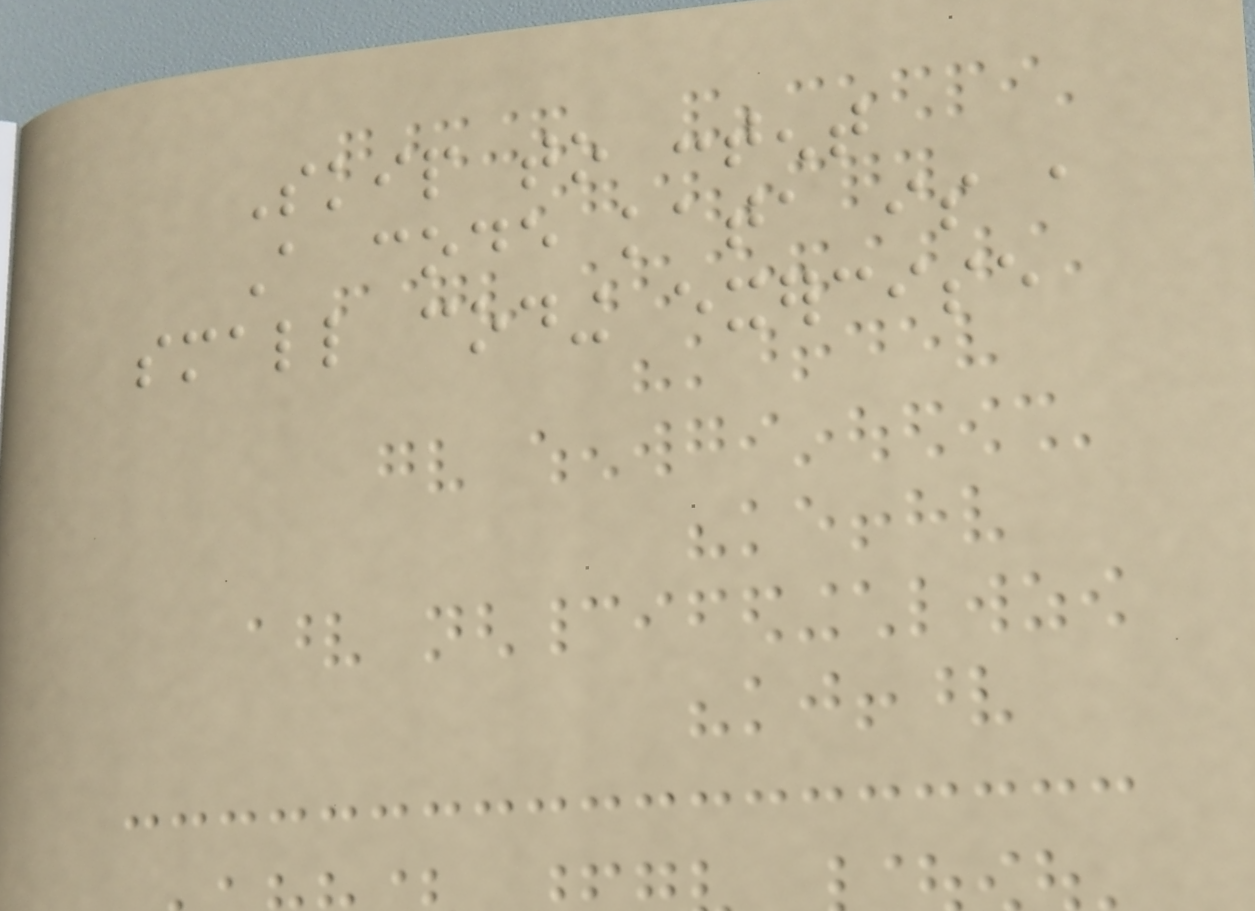Skip to content
A code kata is a
small coding exercise
